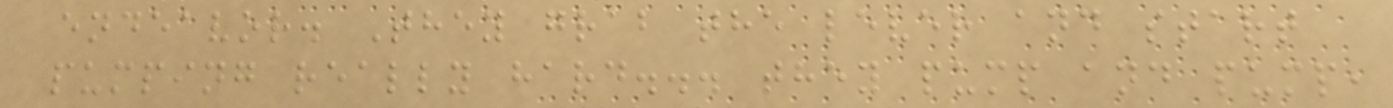endeavor. They grab the lever and start
pumping really hard... they pump and pump,
